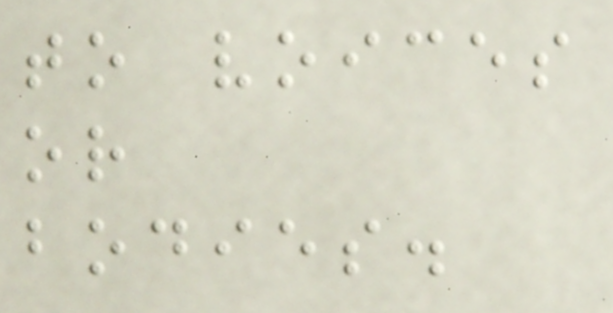to voices
or
bodies.
